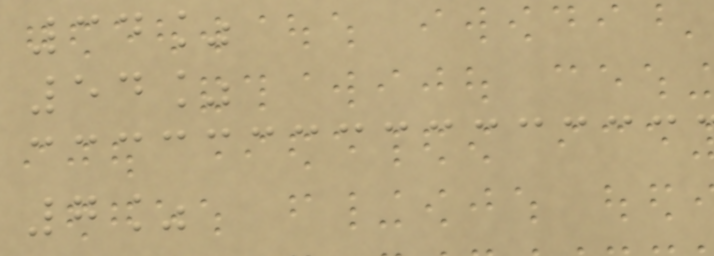34%
54%
7%
